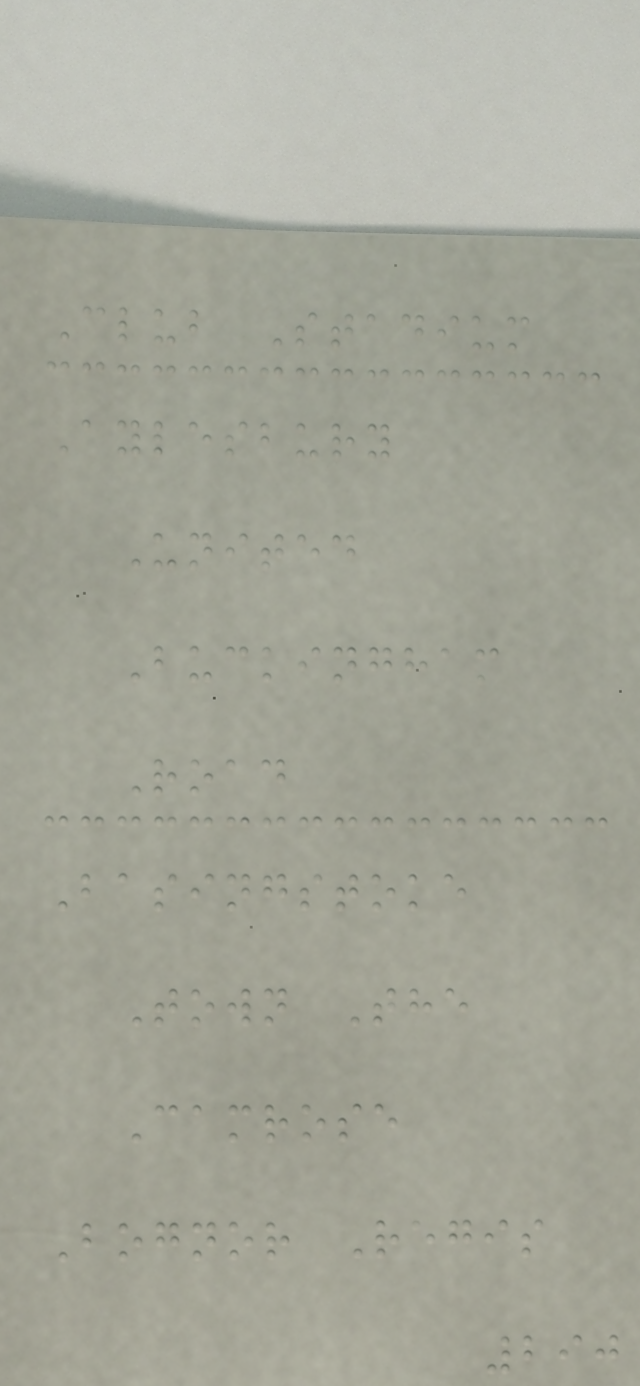Club Stadium
Aylesbury
United
Buckingham
Road
Basingstoke
Town The
Camrose
Bognor Regis
290
